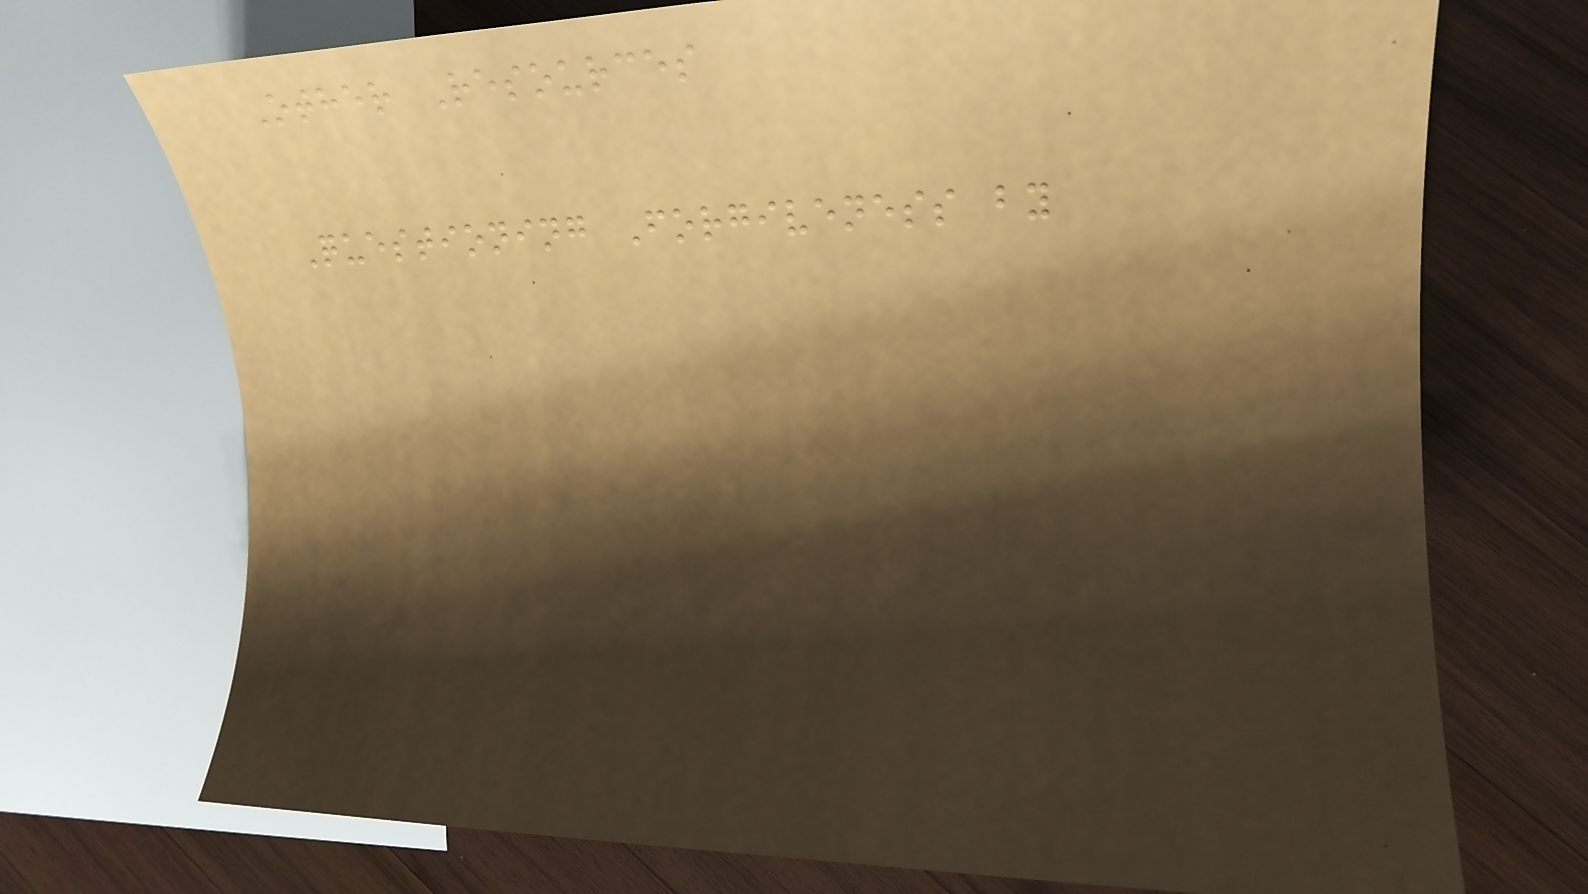Other Resources
Questioning Forgiveness by
